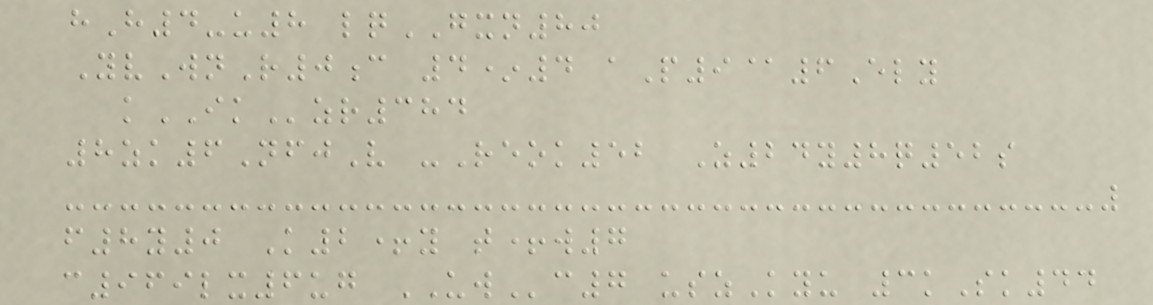hH4-u8 lqGXN80
YvWnR0c 4*4 aP9@6Ely
kIKzr384
8zk6NfjV -Reok52 Z24y8q52s
f8y0 K2+y t+w7
c969lx6ug UWc7 uszKyu 3kSk44
